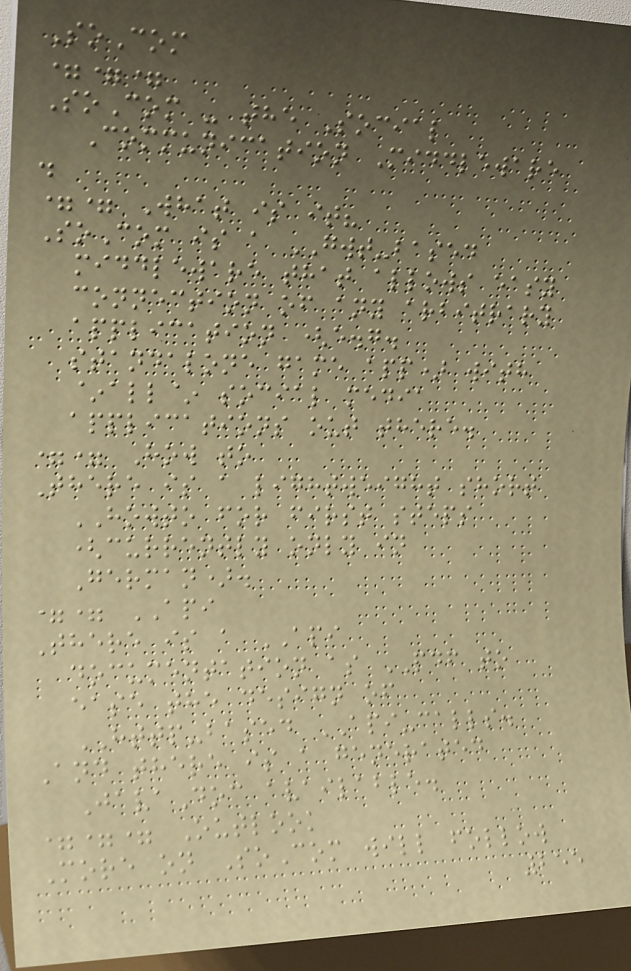SoCom
===
SoCom - the Social
Communication Middleware
.
== What is it?
SoCom is a GWT-based
middleware that allows easy
connection of any arbitrary
application (e.g.
standalone game app) with
~all~ social media
applications out there.
== How to
There is a lightweight short
HOWTO for first steps
(currently only in
German).
== API
There is a API
documentation as PDF to
ease the design of
HTTP-based API-calls.
And there is a generated
JavaDoc available.
=== Outlook
More on SoCom will follow
255
